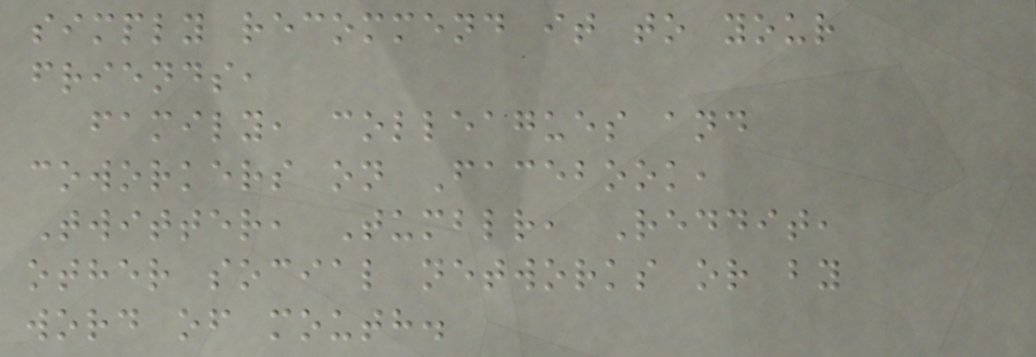simply recommend it to your
friends,
family, colleagues and
coworkers on Facebook,
Twitter, Tumblr, Reddit,
other social networks or by
word of mouth.
